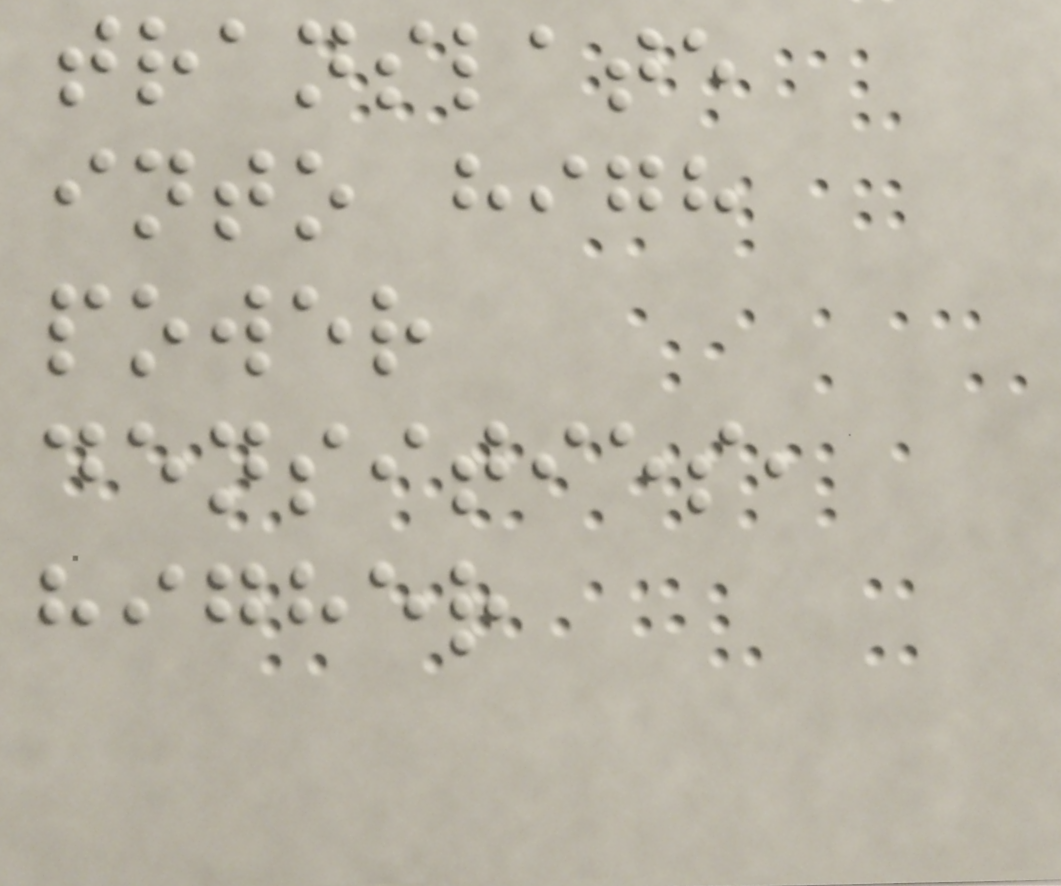translate
into high
power
densities,
higher
